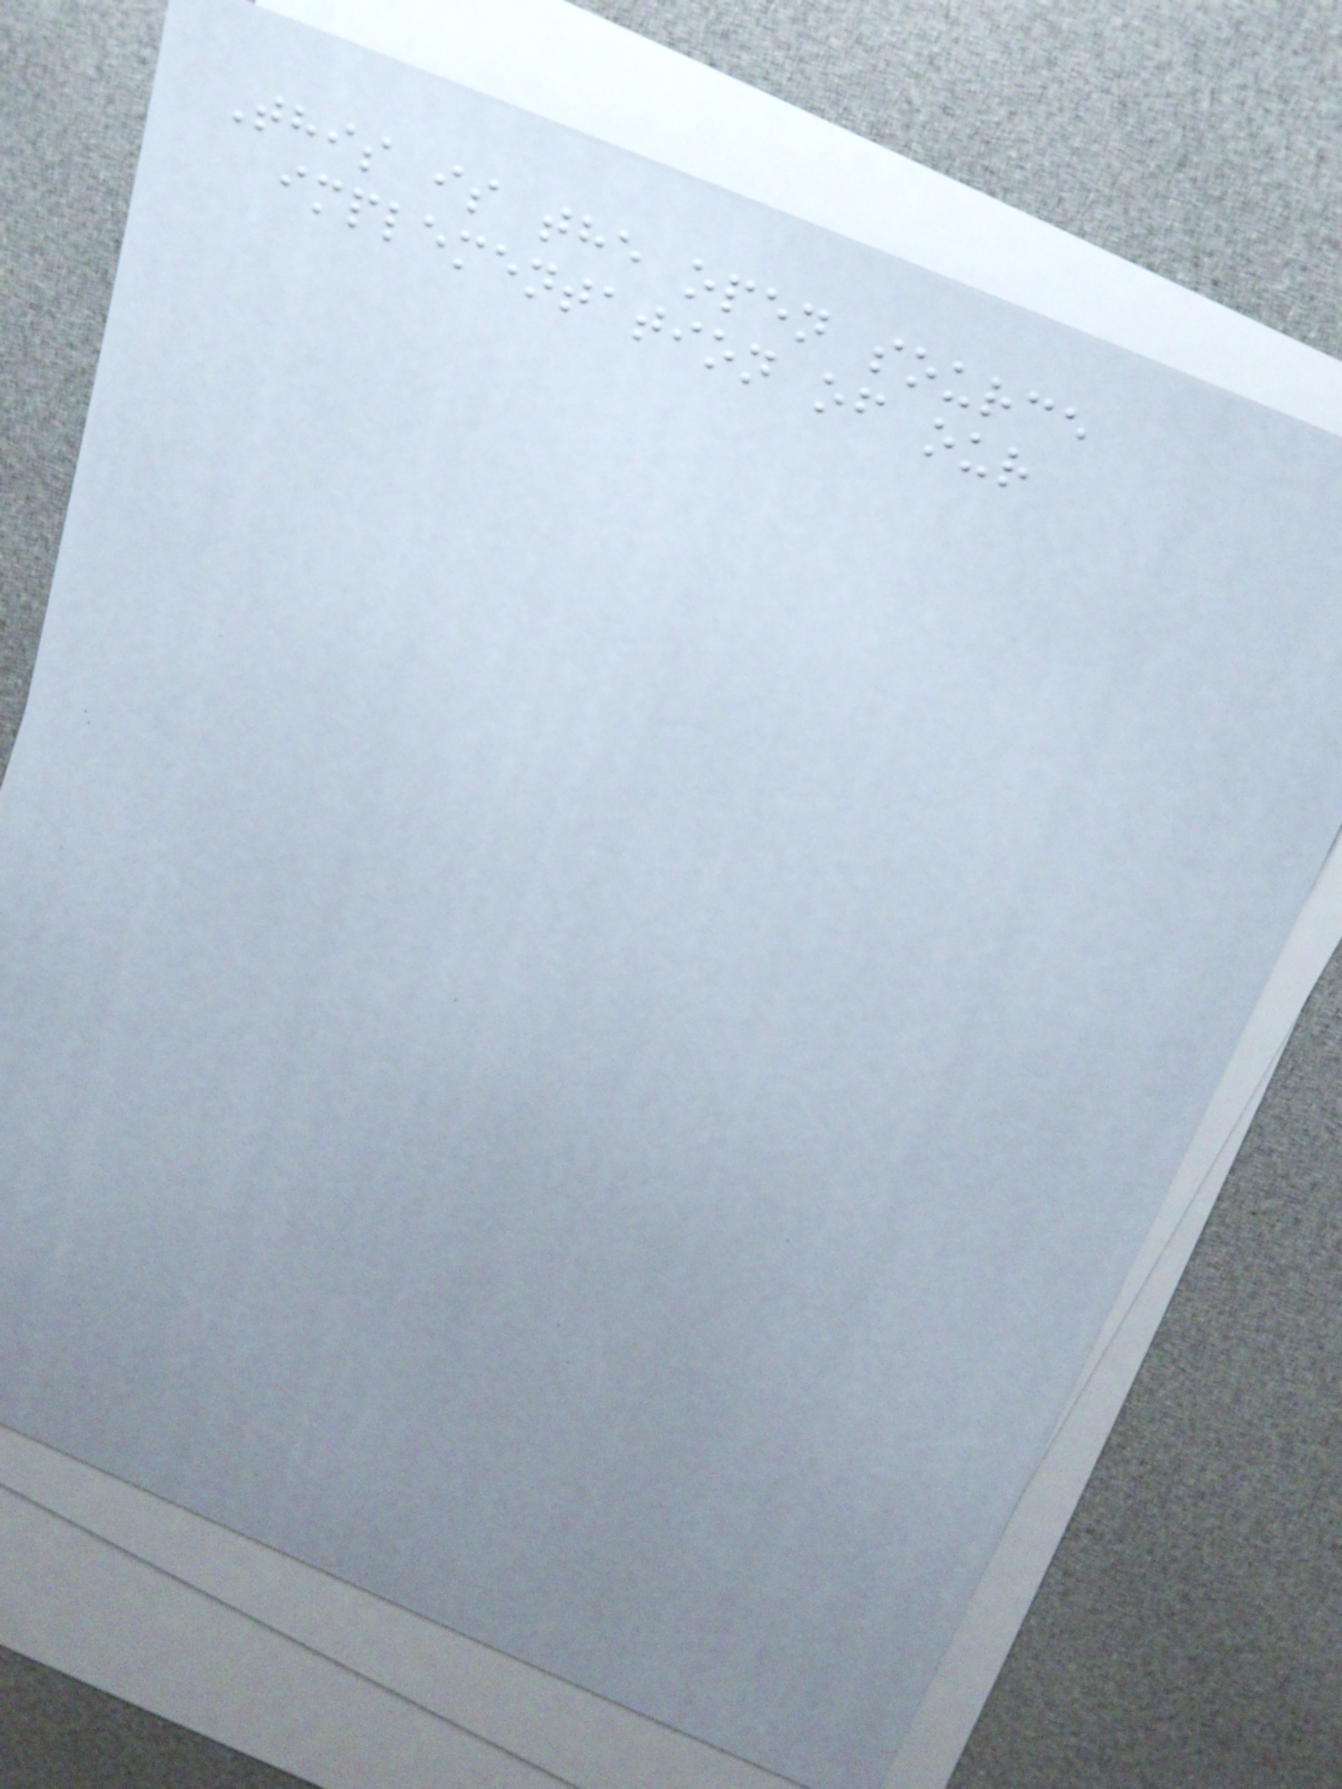This is the open source
implementation of our
